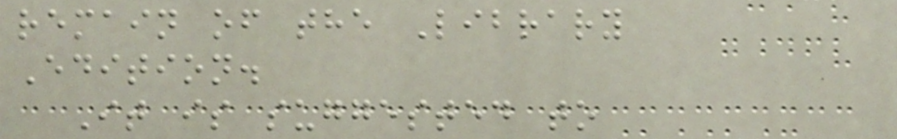remain of the Library
Edition.
It is suggested to
